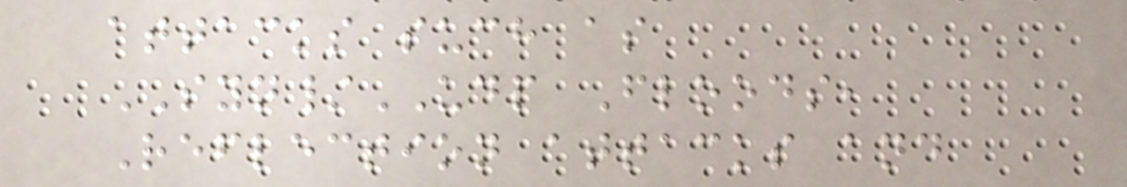attacks such as
SYN/UDP Floods,
Reflection attacks and
